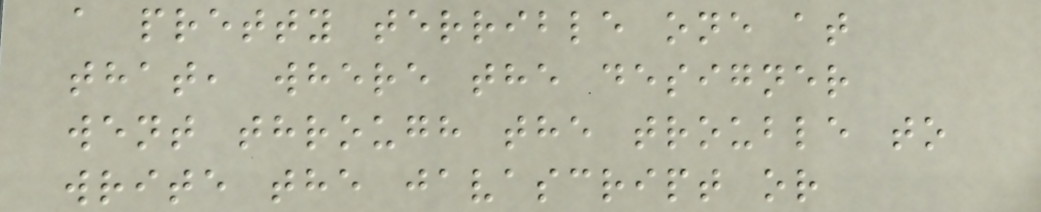a pretty terrible one at
that, where the designer
went through the trouble to
write the javascript or
